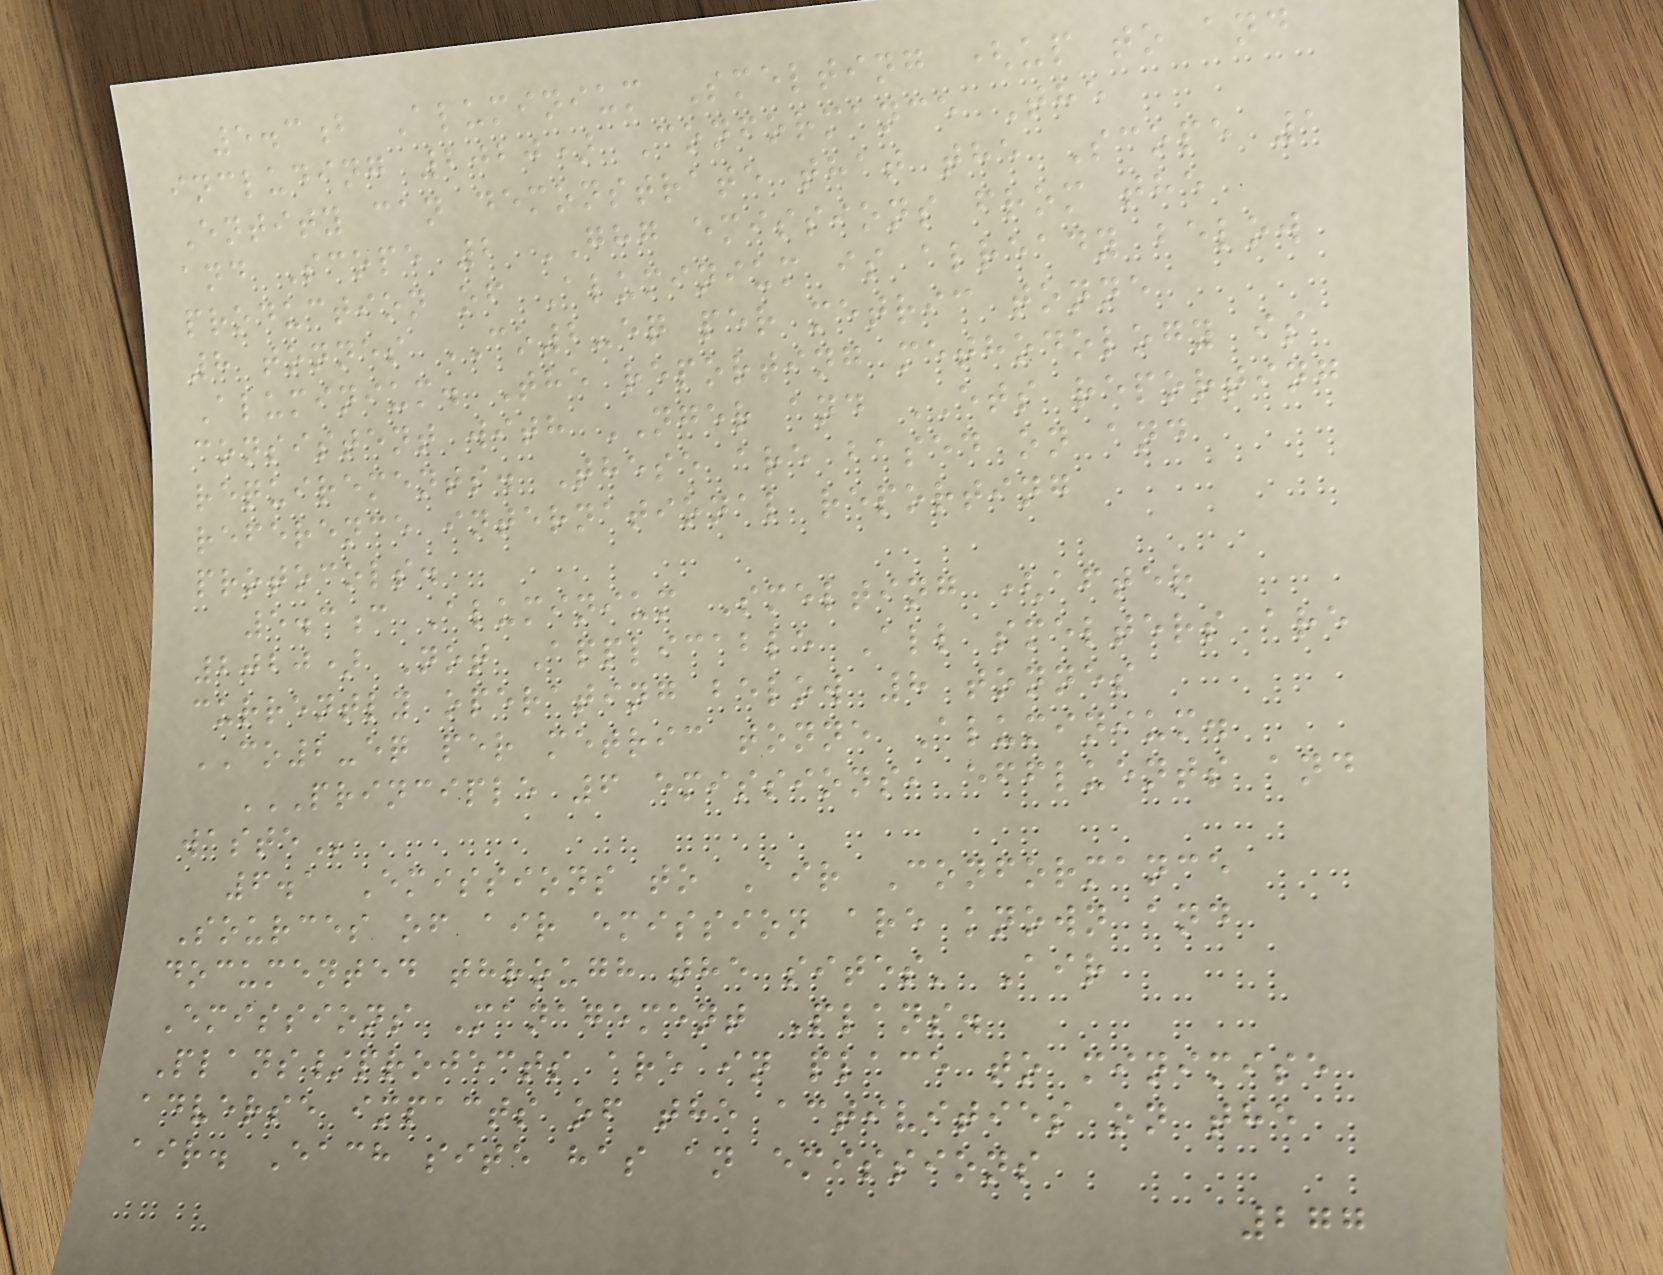5.3b Aluminium Smelting (up to and
including 2020) Conformance The
Entity can demonstrate that the Scope 1
and Scope 2 GHG emissions from the
production of Aluminium is already below
8 tonnes CO2-eq per metric tonne
Aluminium. The reporting methodology is
consistent with NGER and ETS reporting
requirements. These are based on and
reference international reporting
protocols.
5.3c Aluminium Smelting (after
2020) Not Applicable All smelters are
currently operating below 8 tonnes
CO2-eq per metric tonne Aluminium.
PRINCIPLE 6 EMISSIONS, EFFLUENTS AND
WASTE
6.1 Emissions to Air Conformance
Sources of air emission are known and
documented through the sites' Air
Emissions Management Plans.
Plans/projects are in place to minimise
adverse impacts of the activities on the
air. Each site has an emissions
277
